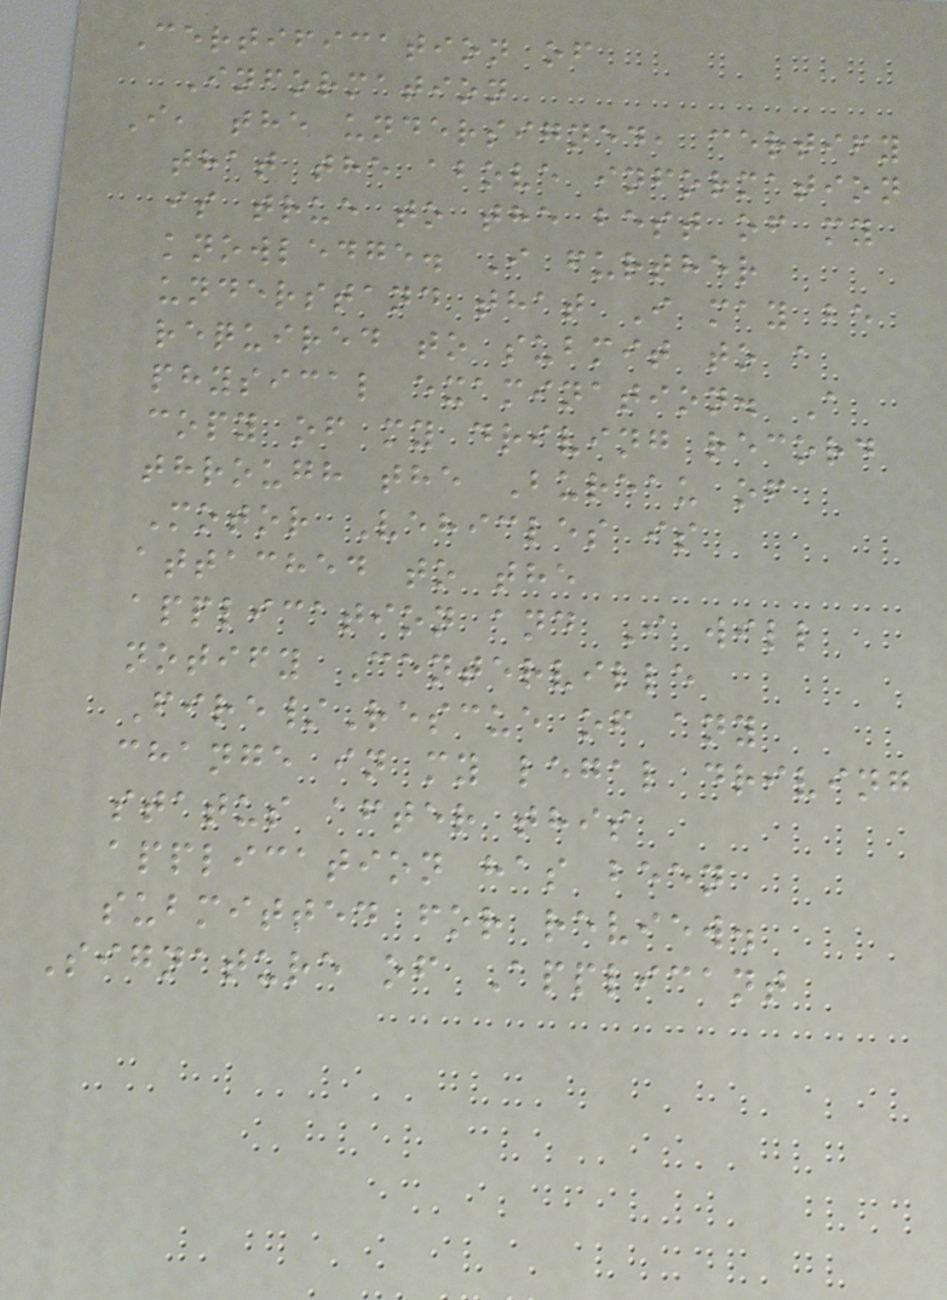Certification of
Information
I, the undersigned, certify
that the above information
is true to the best of my
knowledge. I further
understand that I may be
required to submit to a
physical examination. A
copy of my driving record
through the Bureau of
Motor Vehicles is
attached to the
application and I will
notify Centerville
Fire/Rescue of any
change in my legal driving
status after this
application has been
submitted for review.
Signature of Applicant
